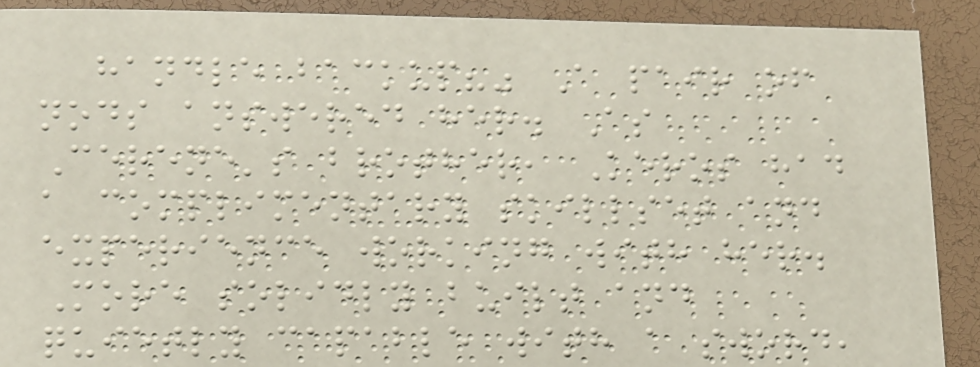handle backup?" A pair of
nods answered her. As
Cerene's brother, Keros had
a complimentary skillset and
experience working with her.
More solidly built and
quietly capable with a sword,
